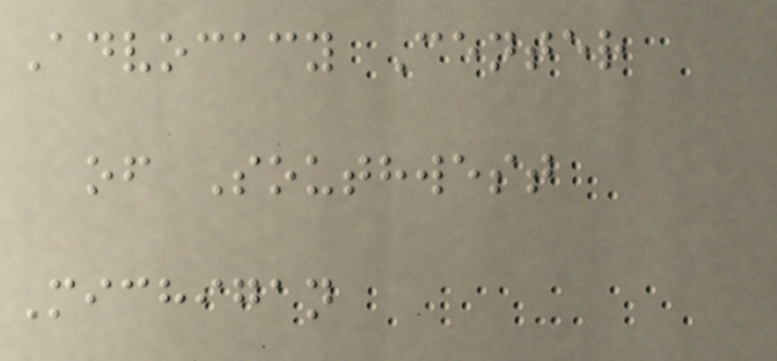Advocacy Center
of Southwest
Michigan
